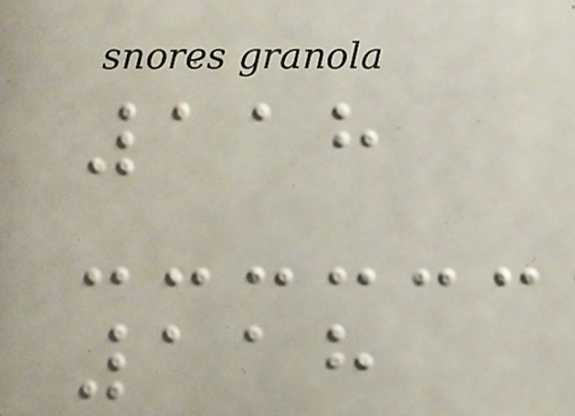118
118
